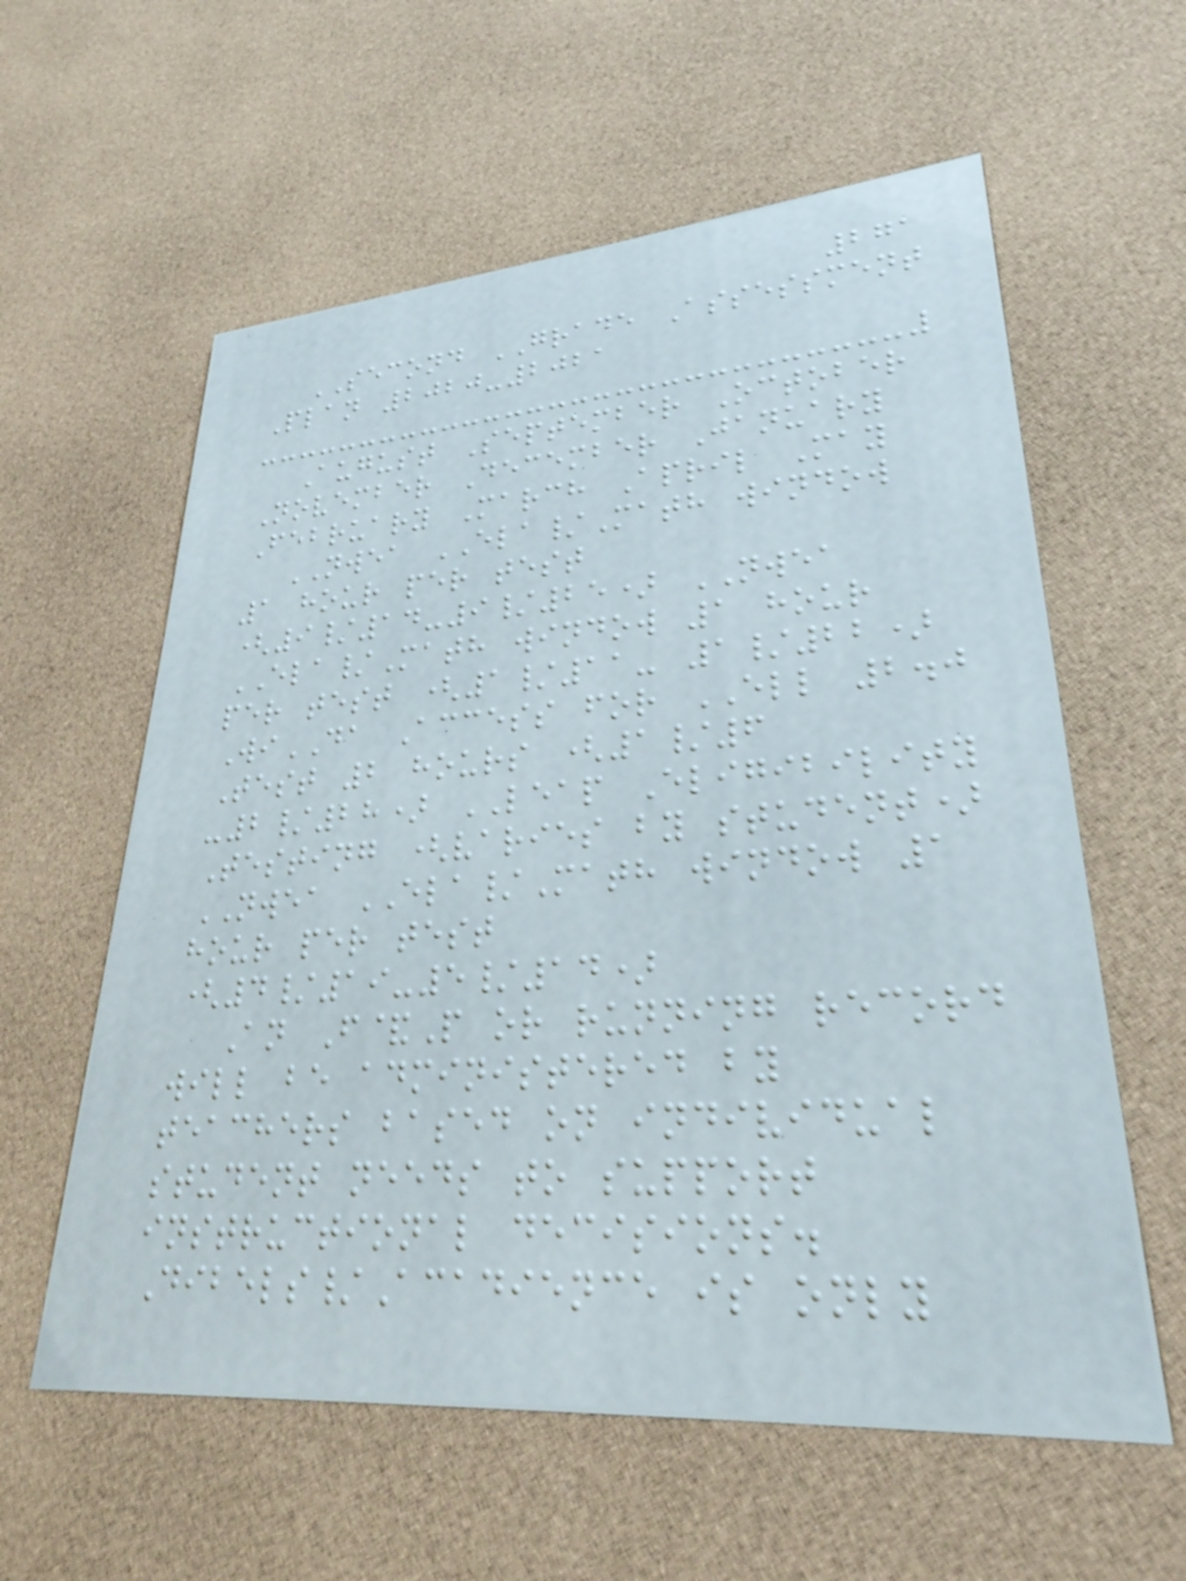271
SECOND GRADE Assessment
Plan 2020-2021
August September October
November December January
February March April May
NWEA ELA/Math window
1 hour per test
(9/14-9/25) NWEA
ELA/Math window 1 hour
per test (1/11- 1/22)
WiDA Access for ELL 2.0
Test 2 hours (1/6
-2/28) LEAP Eligibility
Testing (varies by student)
NWEA ELA/Math window 1
hour per test
(4/19-5/14)
An F&P or running record
will be administered by
teachers based on individual
student needs to support
instructional decisions.
Dibels/Acadience is only
